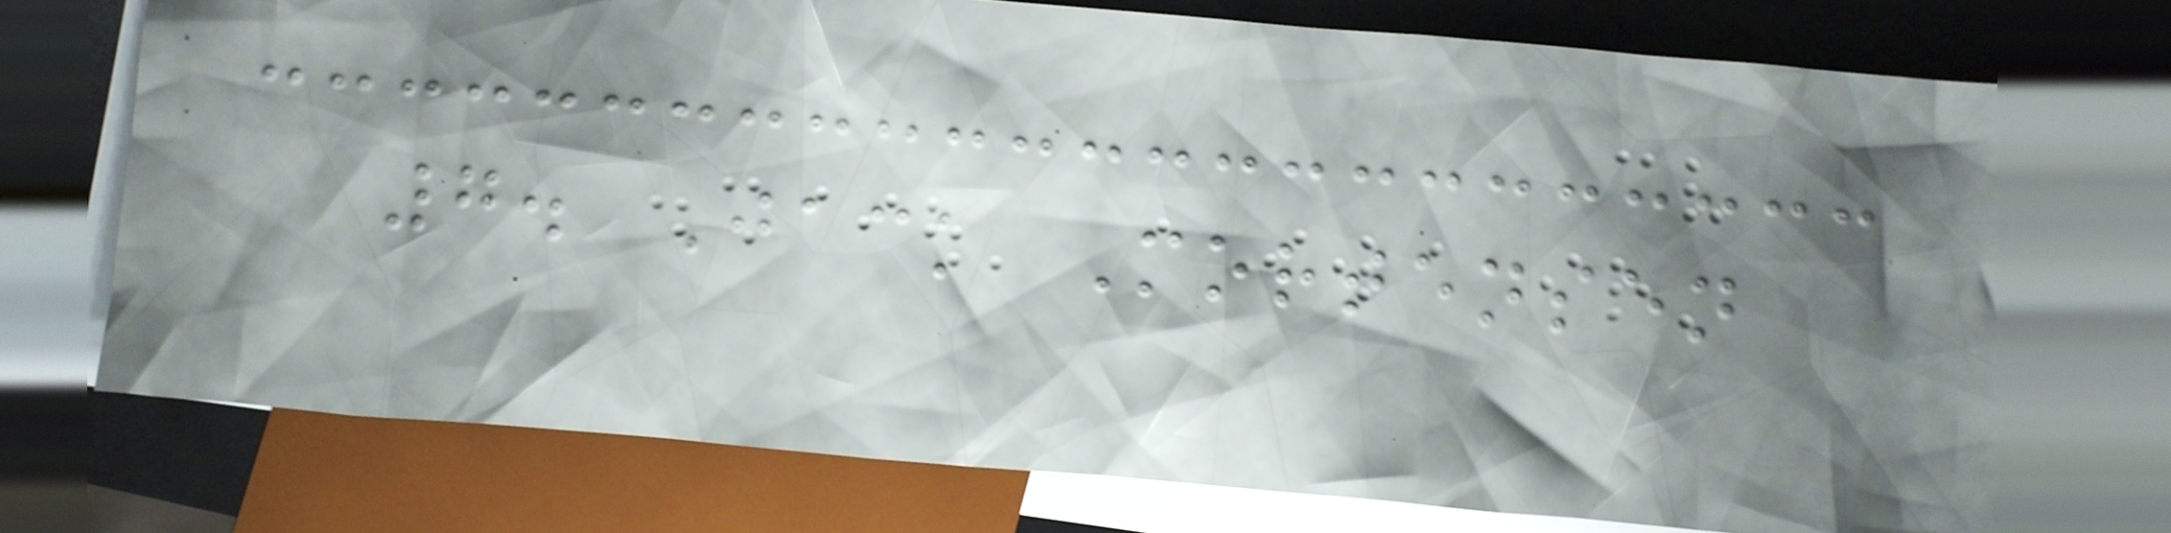7. Jack Mortensen
